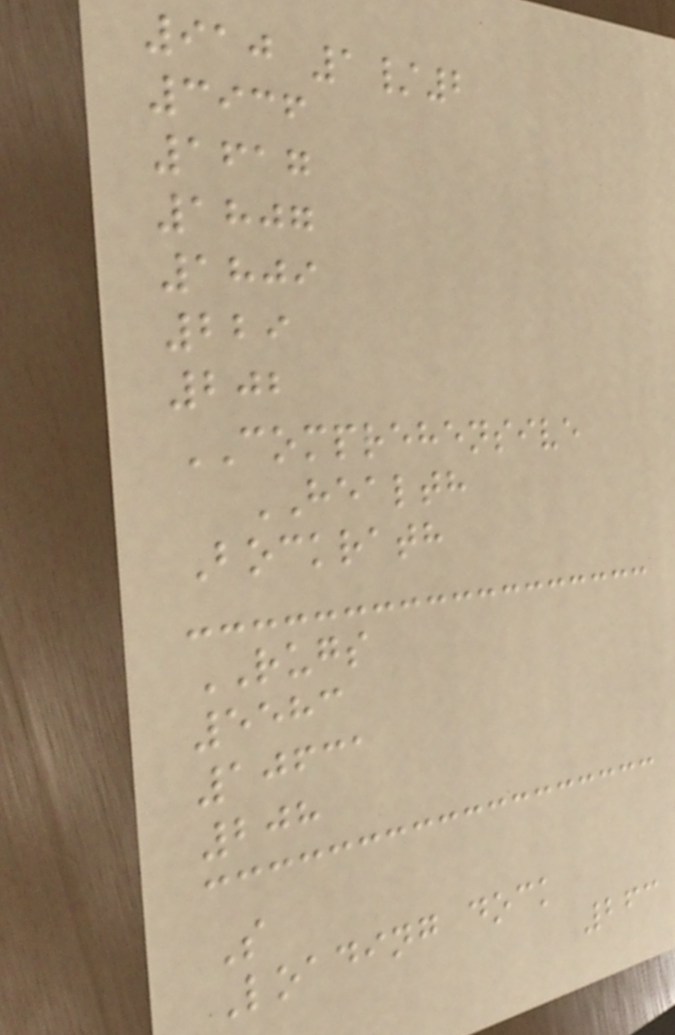910 1/2
3936
1617
1807
1809
229
202
COMPREHENSIVE
HEALTH
Bockrath
RUGS
5583
10631
208
S
Loading dock
263
